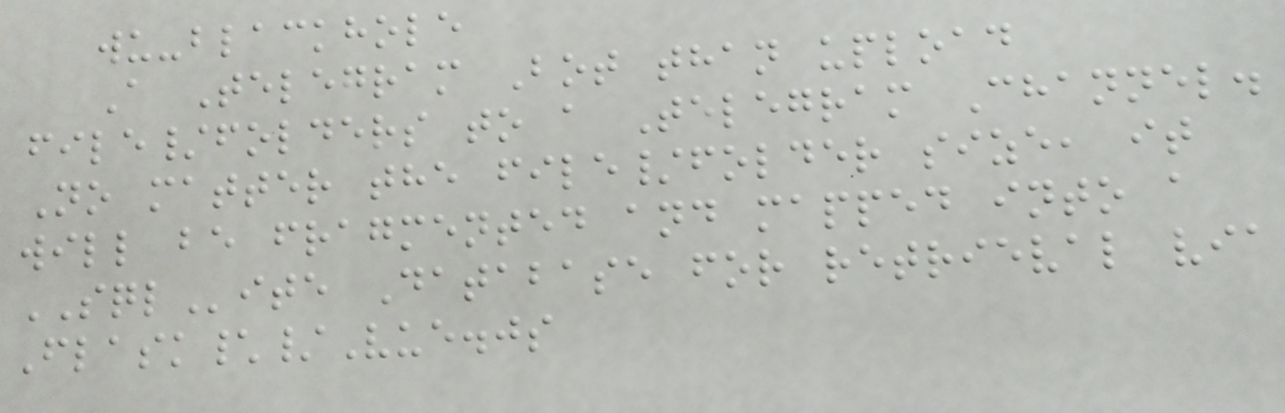wu-blackhole
A Telegram Bot than upload
file/folders to a Telegram Channel.
No matter the file/folder size, it
will be fragmented and mapped into a
SQLite Database for retrieval via
Flask\/Vue.js
